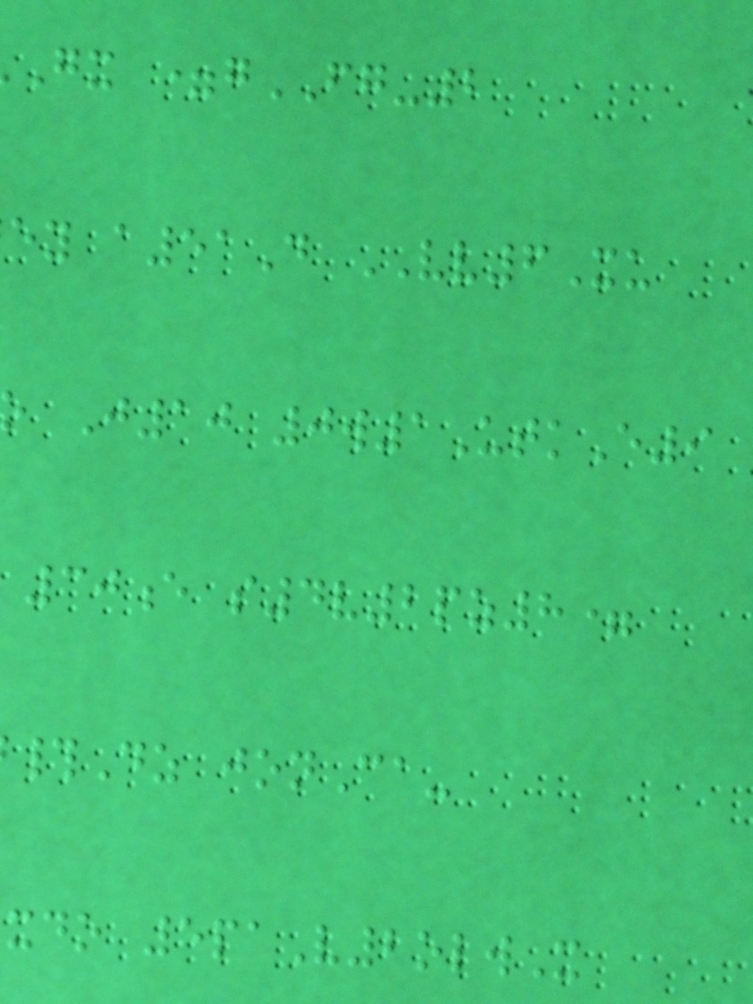gx =gFG-2
ey a51D VV6Xu
J10 0w1UtkE9
30e s4v2pz8=
#Dz jonCa-
xdo 5paV2olwX
